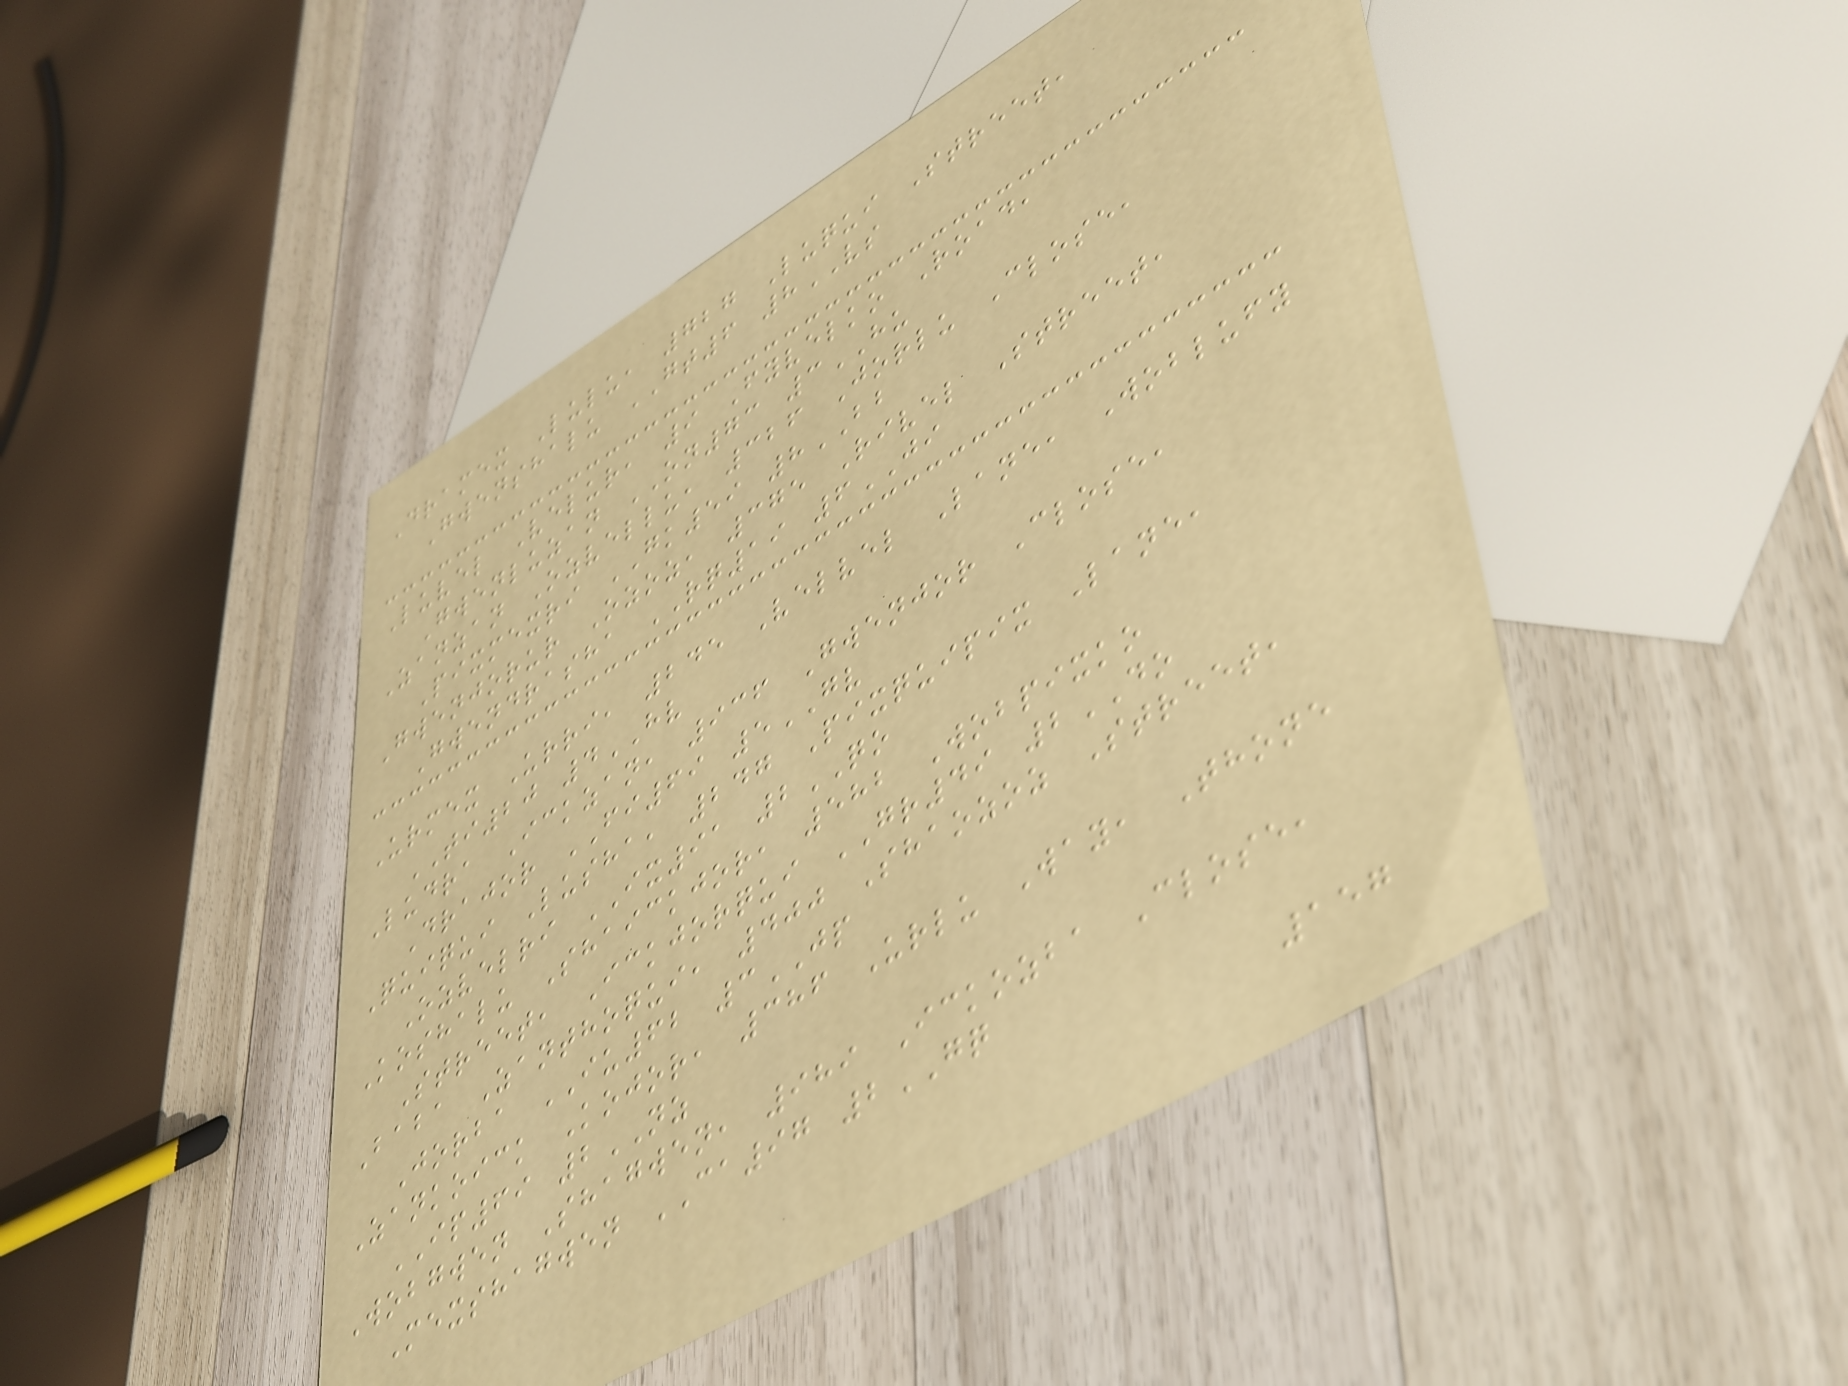Dramex Lulu, 727 Luqui Street,
Gwenshalu GT6 8VS
Luvel Velur, 9 Fyvelko Road,
Gwenluzan ON73 3HU
Zanzan Ozvellu, 326 Jorlu Close,
Pixmexri GK59 8BB
Gwenjorur Ozoz, 375 Rivel Street,
Gwendrasha RQ19 6JI
Urmex Urri, 245 Velvel Lane, Woblufy
TI20 4HV
Ludra Ickzan, 936 Gwenjor Close,
Drajor FI69 5GV
Quiqui Lusha, 247 Pixquipix Lane,
Ozvelri IX91 2QO
Koshalu Shaickjor, 582 Wobpixko
Street, Ickjorqui GR49 2DO
Baba Zanthoqui, 400 Shaozoz Street,
Jorba IU62 3JP
Zankoick Kojor, 386 Urlu Way, Thone
IP69 2NZ
Wobgwen Shagwen, 989 Ickozba Close,
Mexshagwen CA97 2GQ
157
